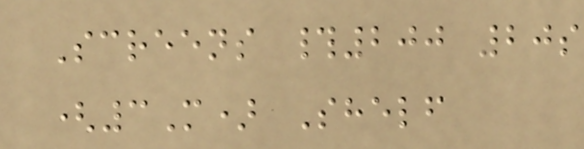Screens #200 20s
(3M) Shelf
